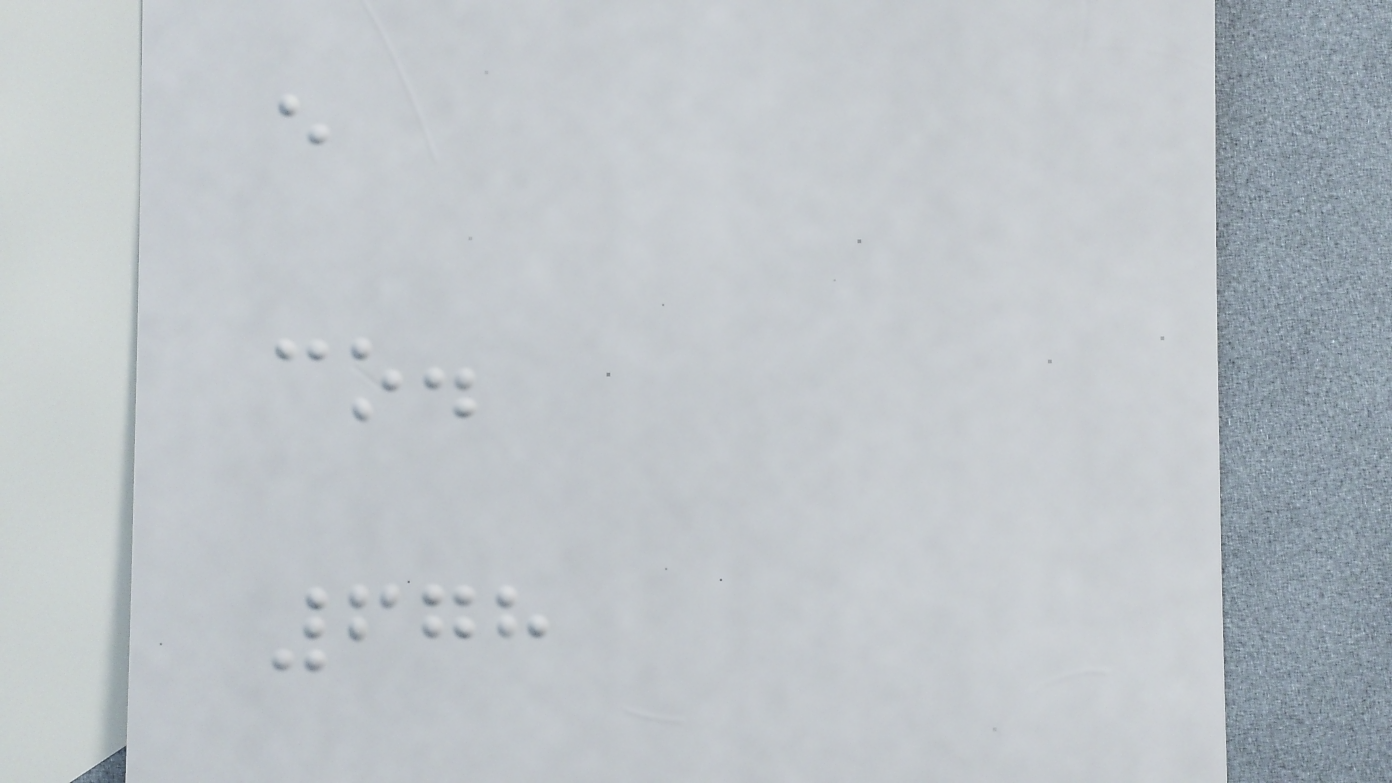e
co.
678
